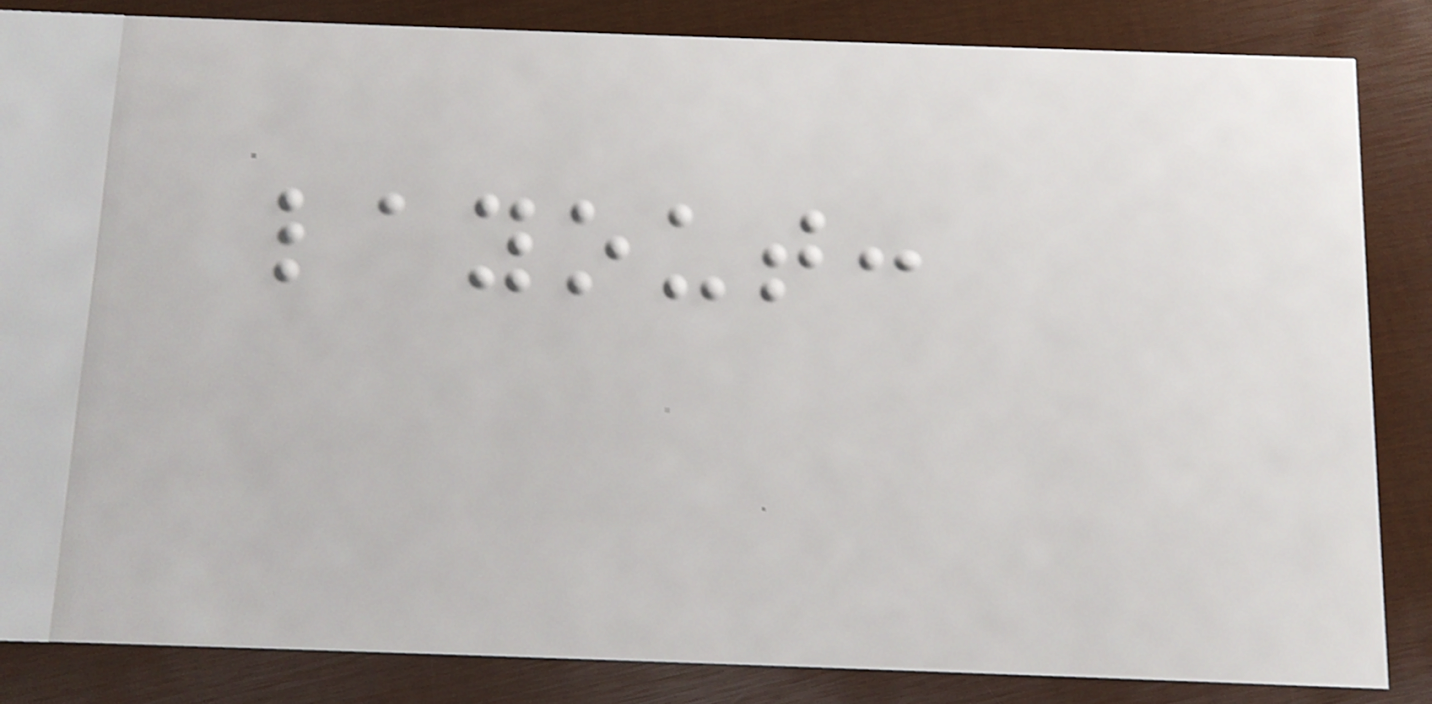layout:
